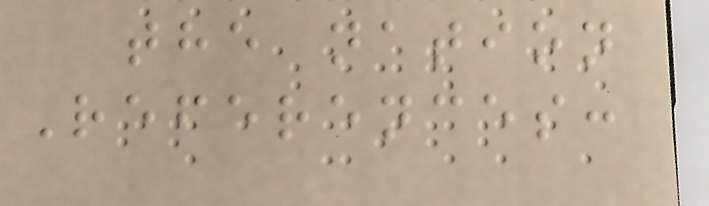the nation
References:
